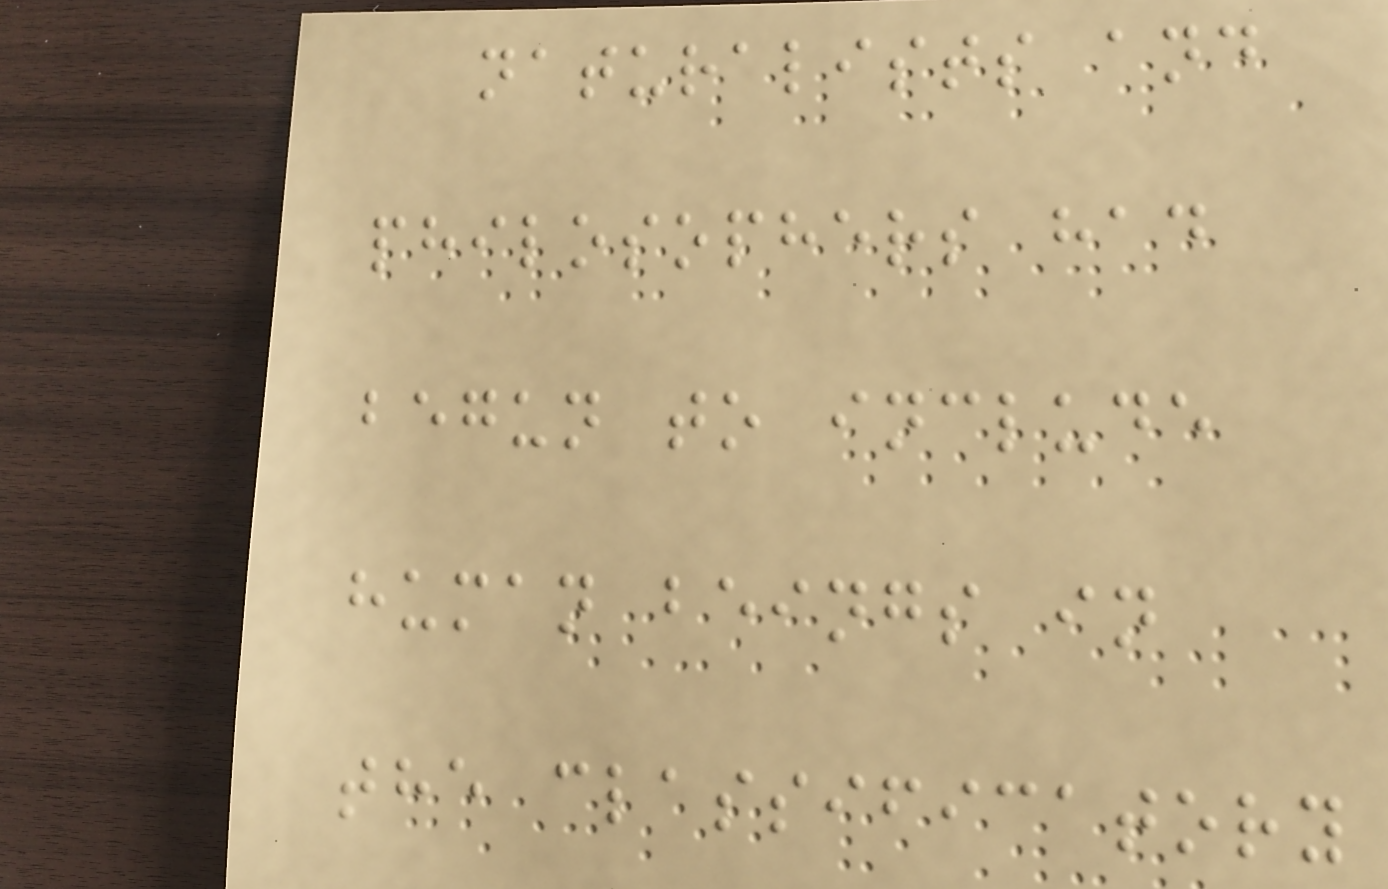naturalists and
philosophers had
begun to include
human beings in
the classificatory
